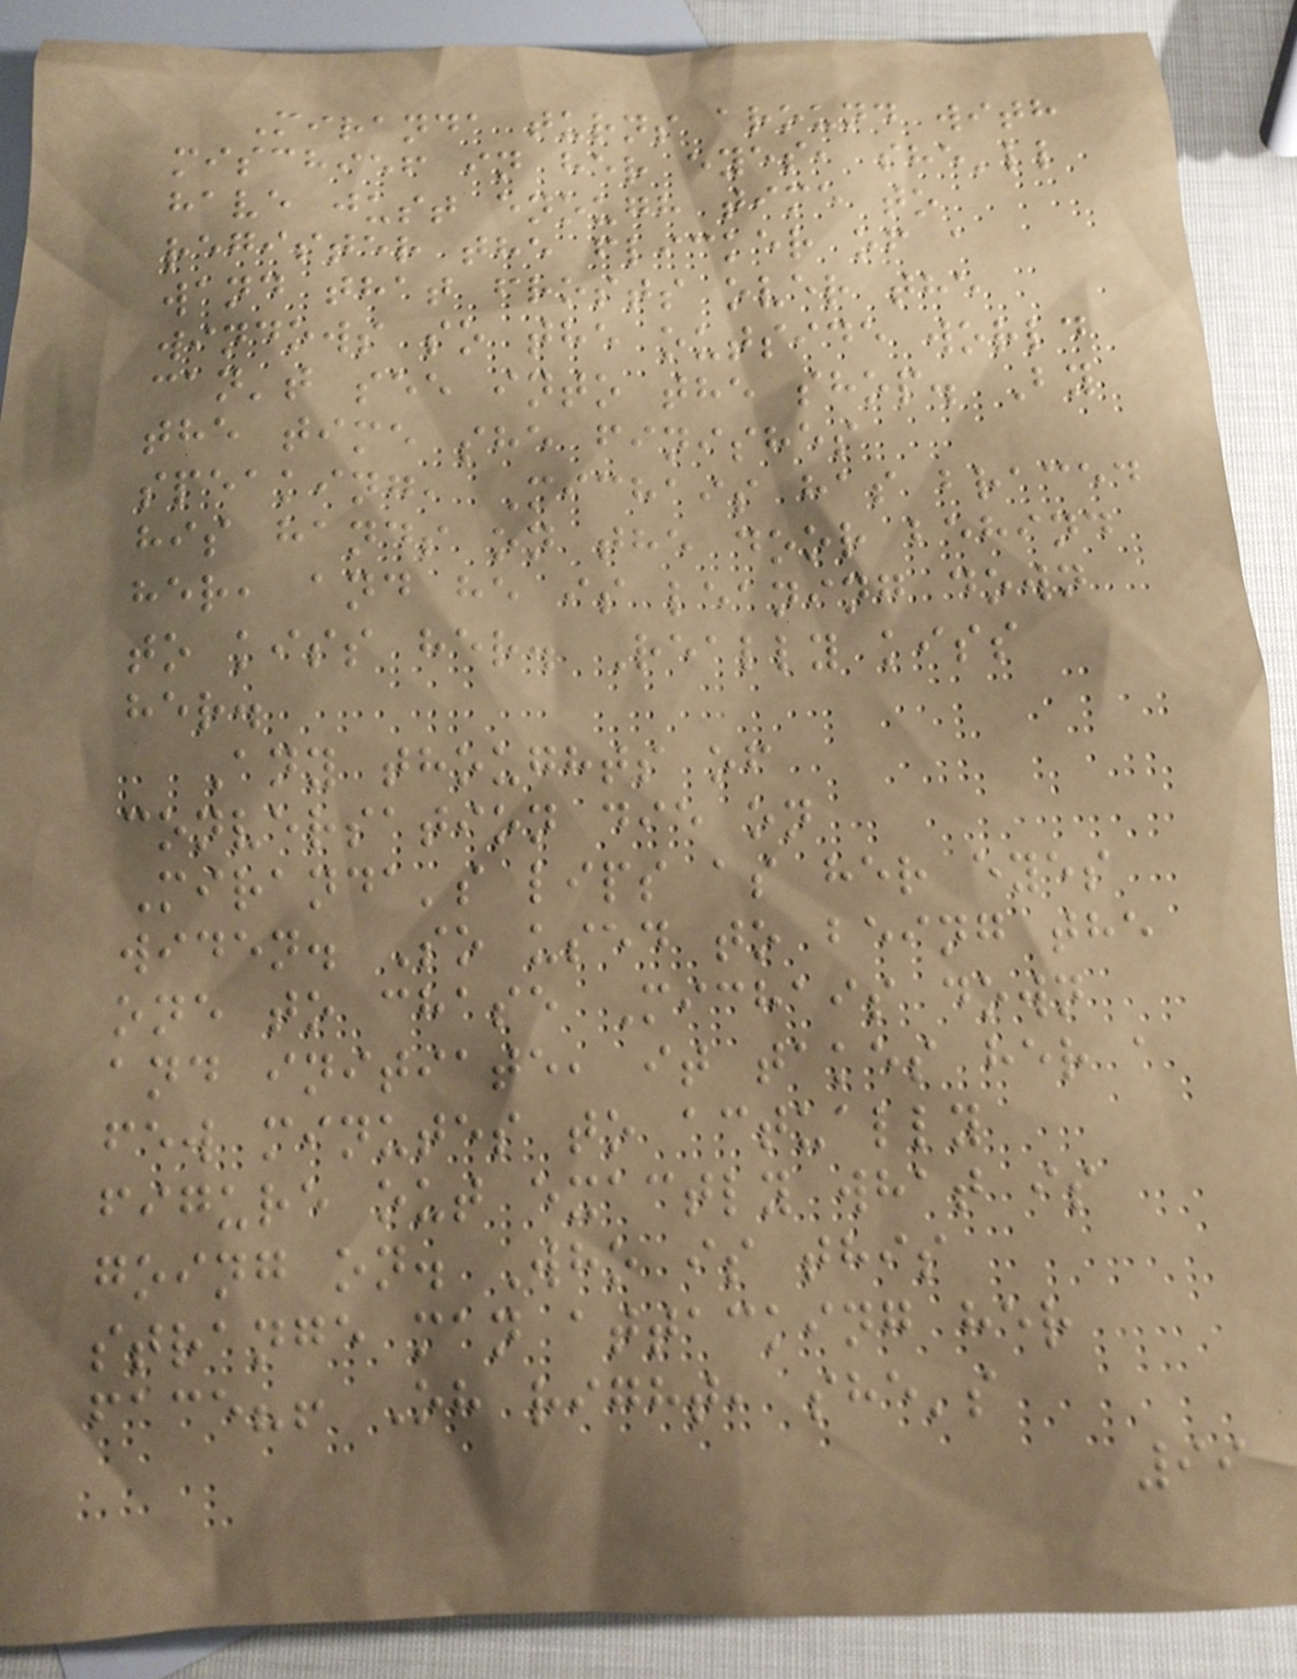Miranda turns around with
mischief in her eyes, she'll
have just enough time to
register the flicker of a
wand that frosts over the
windows so the outside world
can't see into the shop. By
the time she finishes
speaking, Michais has braced
his hands on the door behind
her, and he is leaning down
to kiss her. Really kiss
her.
Any thoughts of
conversation die on
Miranda's lips as her eyes
widen. So used to being the
one to chase Michais down
and initiate, it takes her a
few minutes to actually
figure out exactly what is
going on. Who is this
strange man attacking her
face?! Oh right, she's
99
